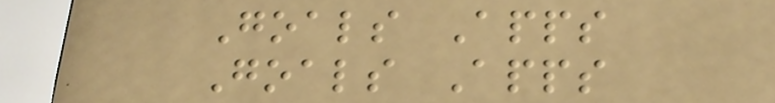Goals Apps
Goals Apps
